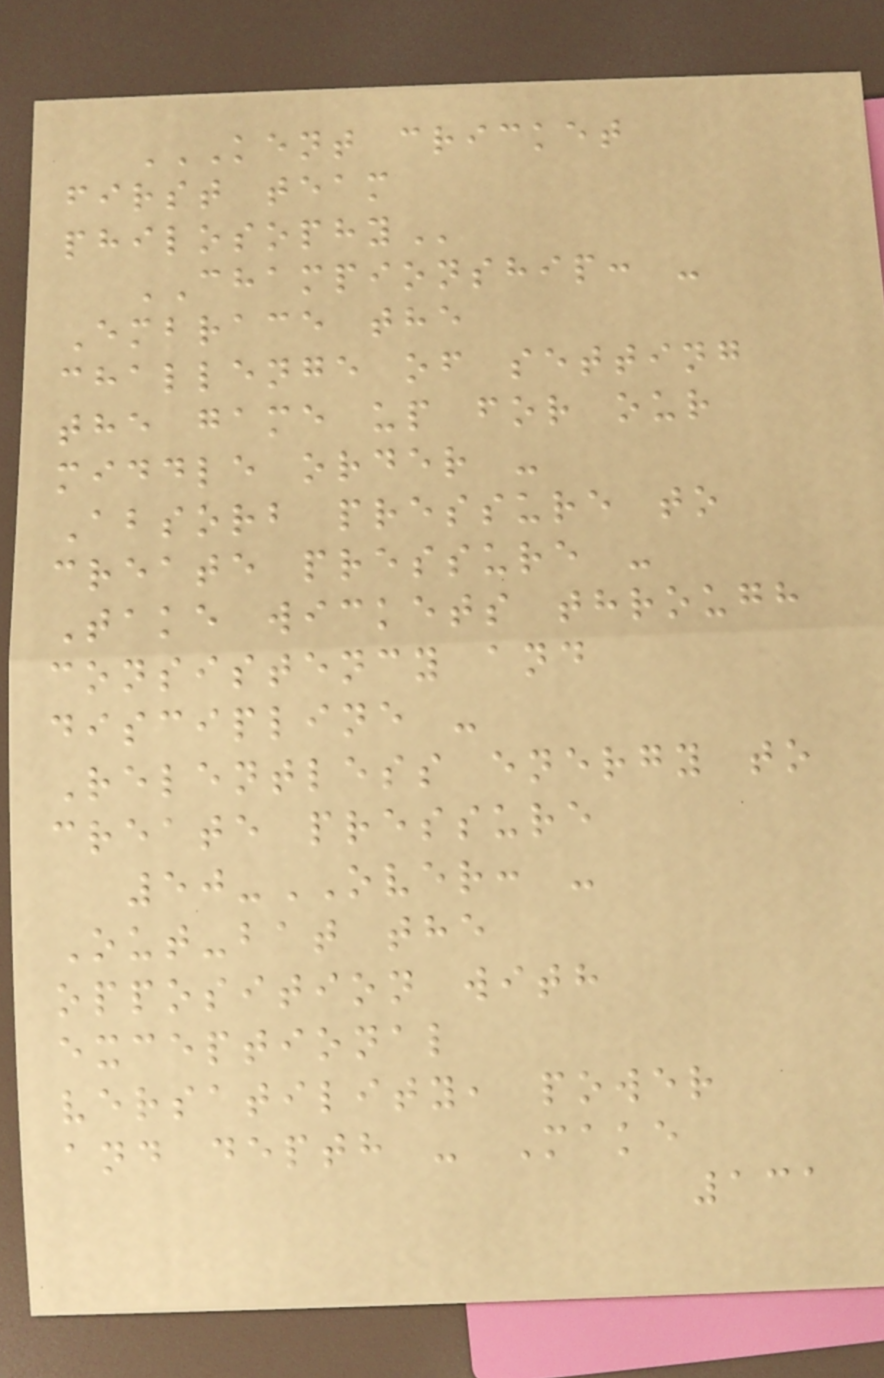KENT CRICKET
FIRST TEAM
PHILOSOPHY
CHAMPIONSHIP: -
Embrace the
challenge of setting
the game up for our
middle order -
Absorb pressure to
create pressure -
Take wickets through
consistency and
discipline -
Relentless energy to
create pressure
50-OVER: -
Out-bat the
opposition with
exceptional
versatility, power
and depth - Make
131
